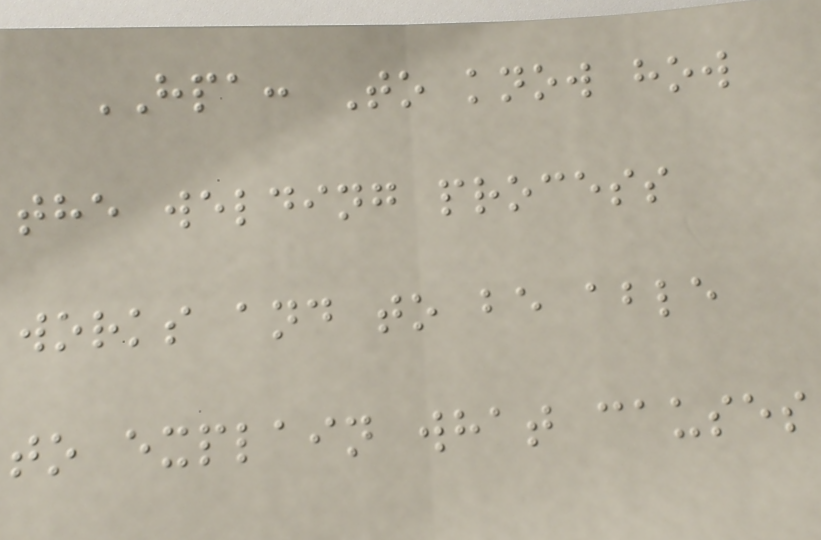HPA: To know how
the welding process
works and to be able
to explain what causes
